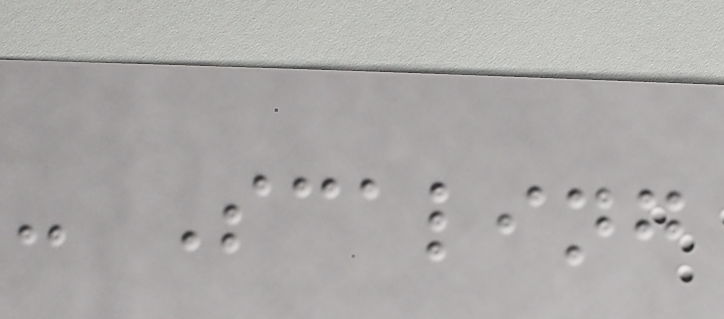- Scaling
